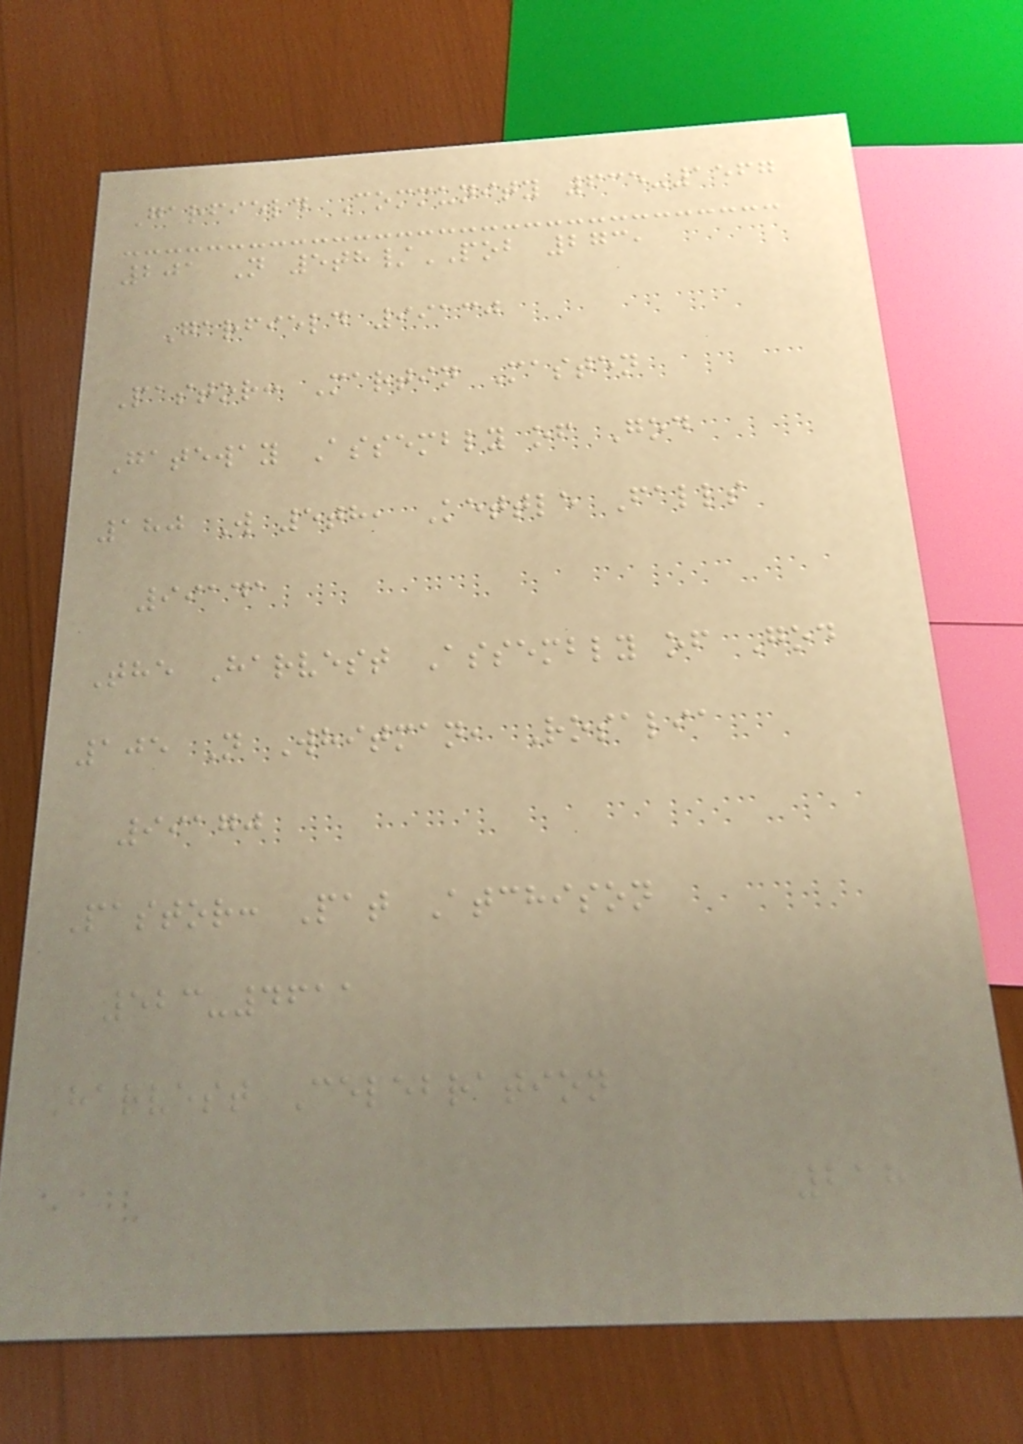Garfield Community 635-1567
201 N 5th/POB 273,
Garfield 99130
Pastor: Martin Masten
Gateway Assembly of God
180 W 5th, Kettle Falls
99141
The Harvest Assembly of God
105 N Whitman, Rosalia
99170
Pastor: Pat Atchison
523-4611
Harvest Celebration
218
